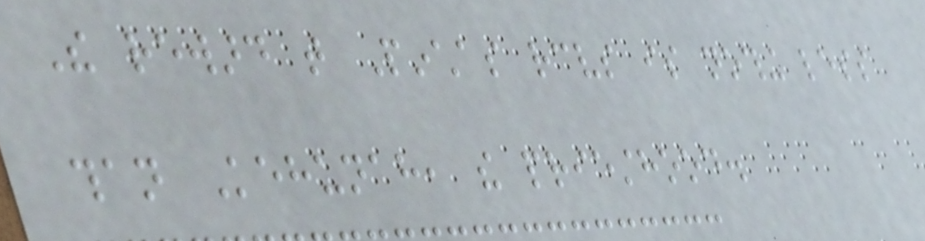The reward that Pinchas receives is nothing less
than Kehunah, the priesthood.
